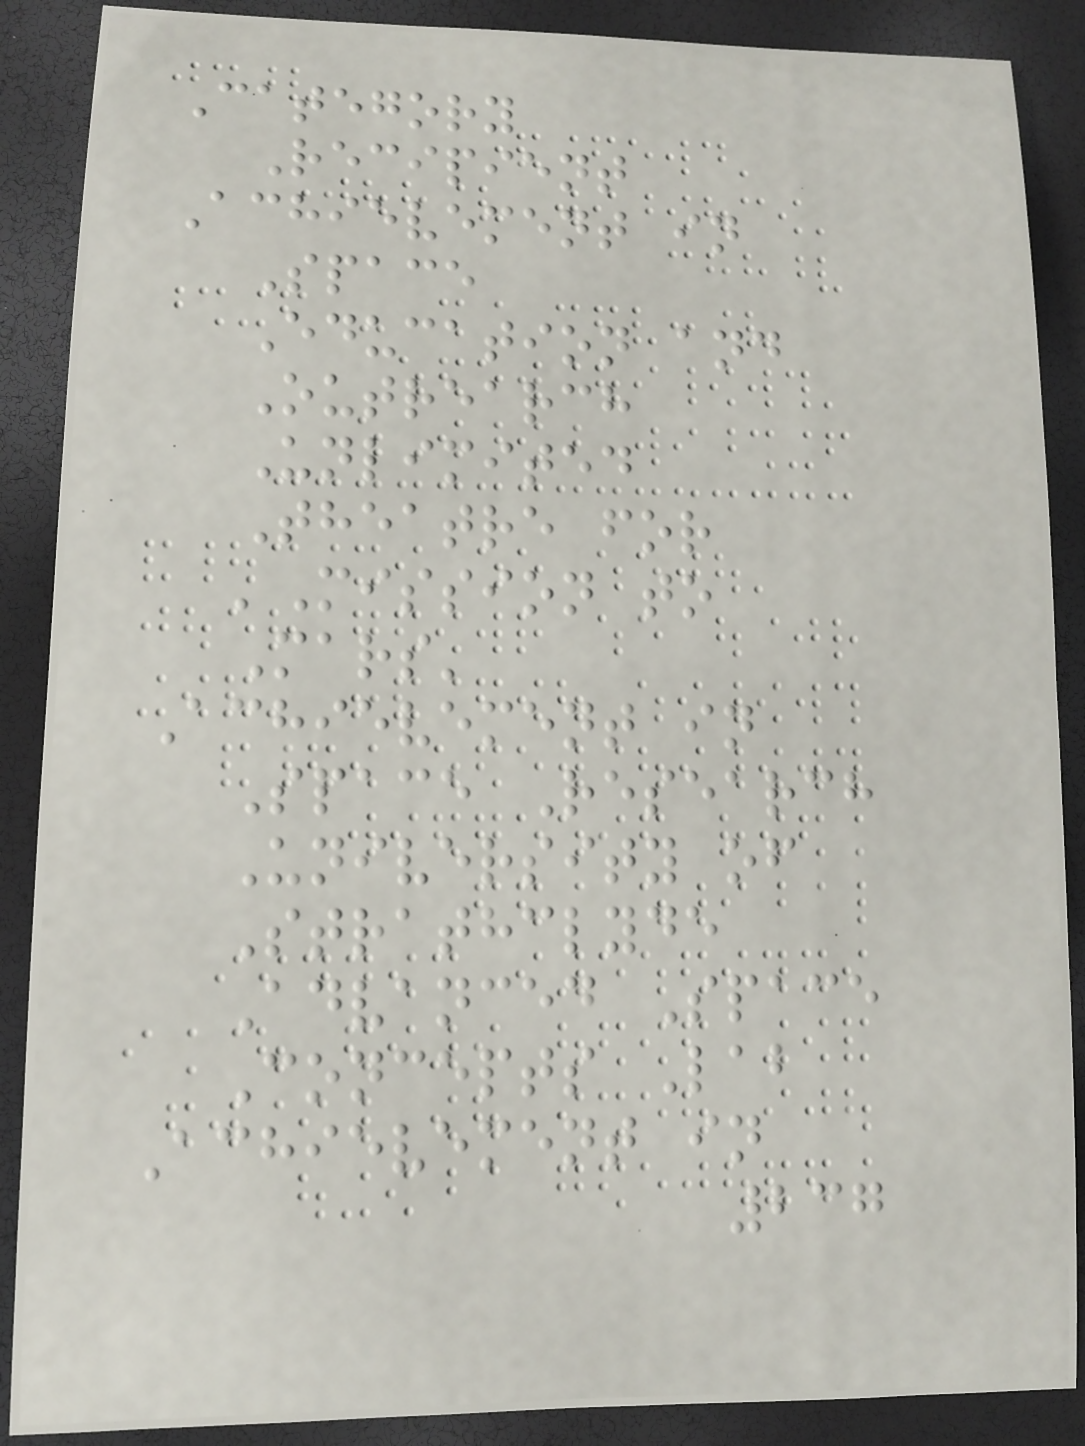Category
Recipient
Achievement in
Space
Education and
Outrearch
Unlimited
Theatre for
'Mission to
Mars'
Achievement in
Space Research
University of
Strathclyde
Advanced Space
Concepts Lab
Achievement in
237
